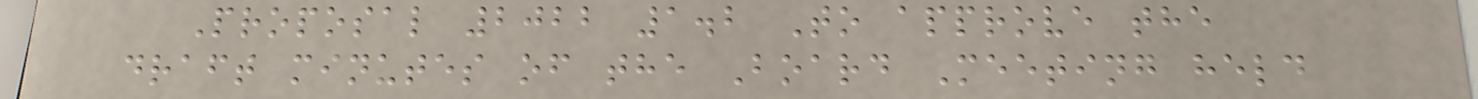Proposal 2022 1.2 To approve the
draft minutes of the Board Meeting held
